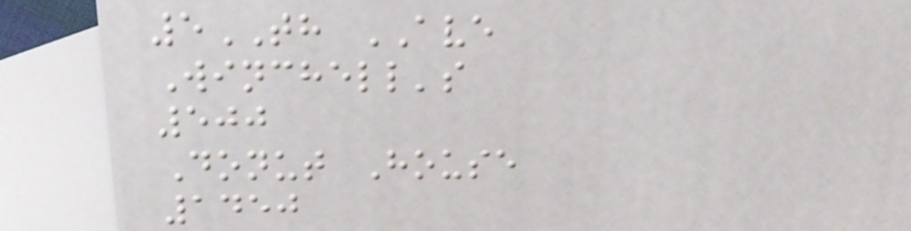5TH AVE
Winchell's
500
Donut House
1450
